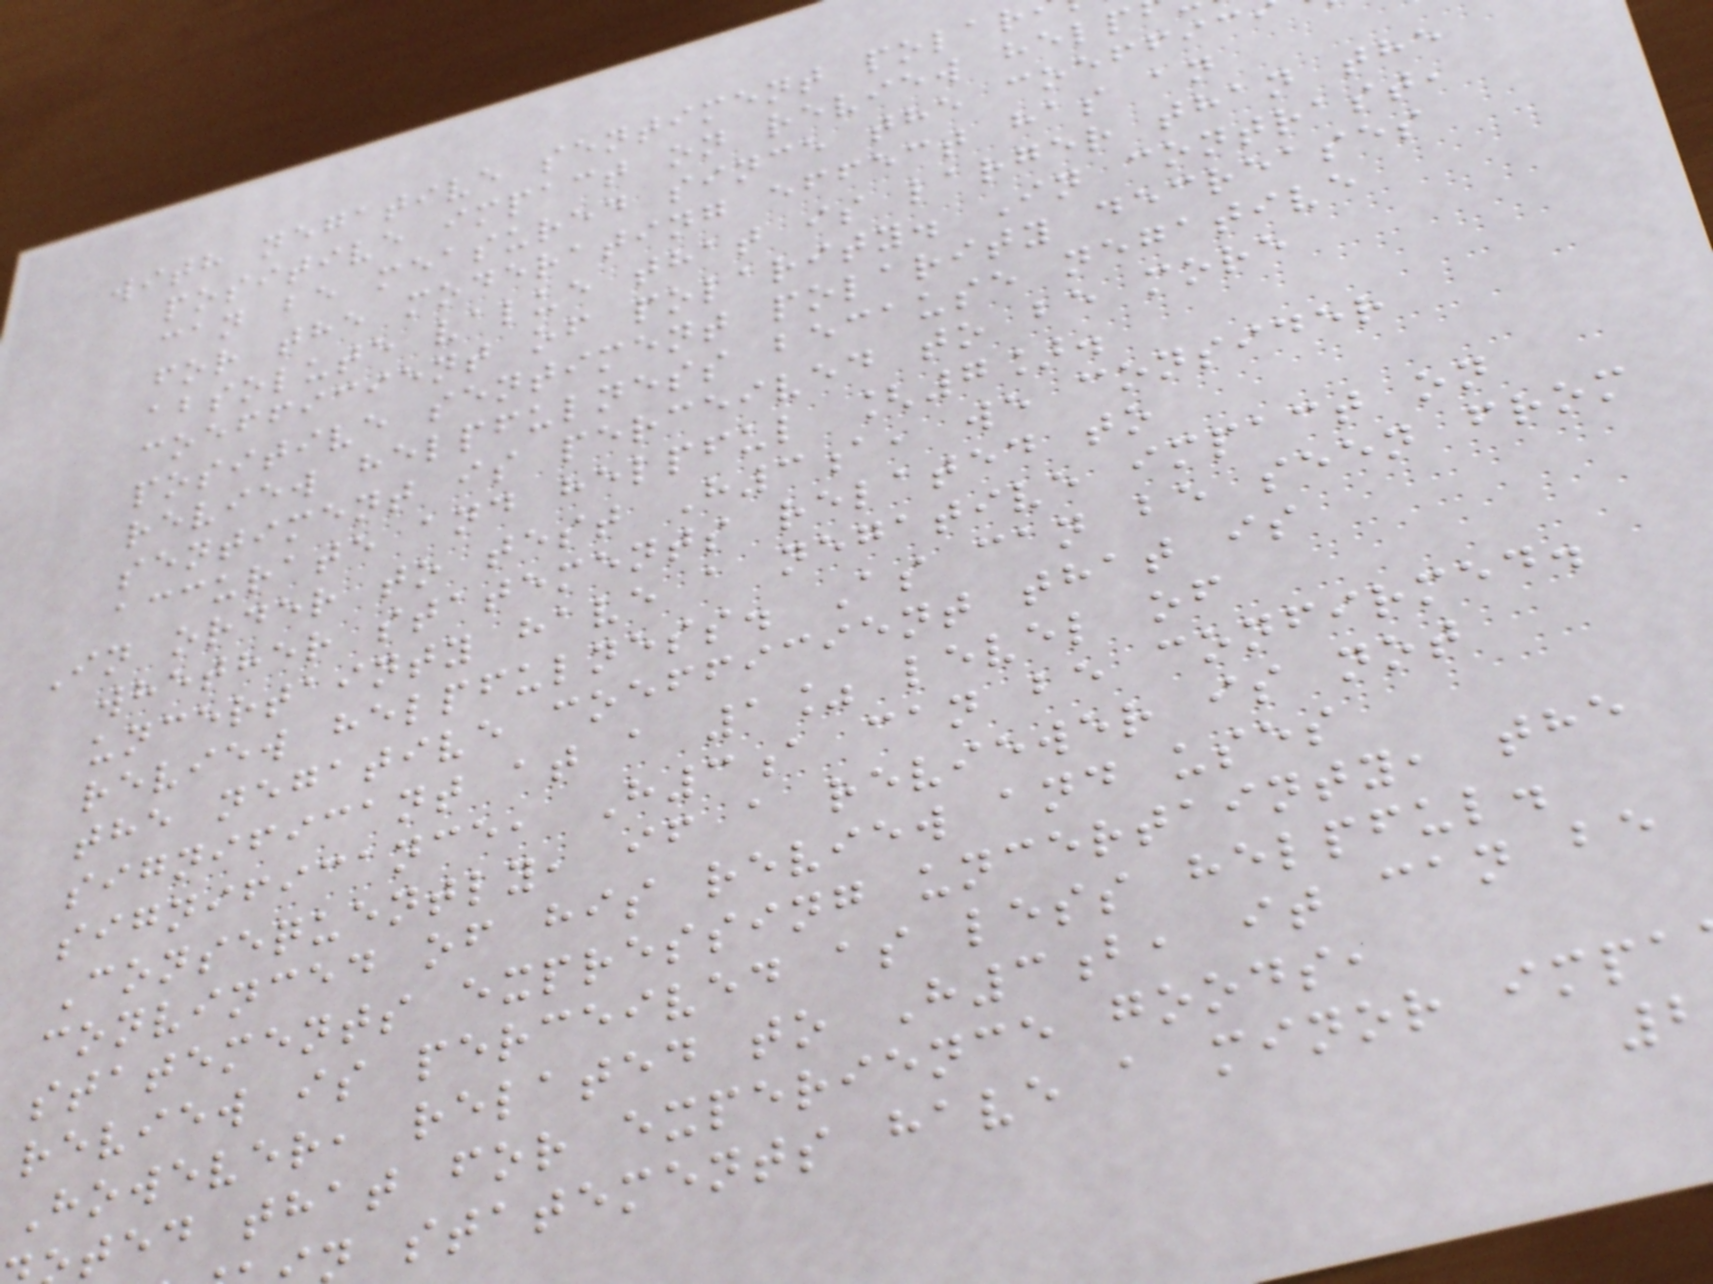with negative sentiment polar
positive impact on review help
can be measured since the coeffic
for the moderating effect has an
absolute value that is larger than the
coefficient of polarity. In contrast,
positive sentiment polarity decreases
review helpfulness because negative
sentiment is perceived to be more
accurate and helpful [7].
In order to test H3a, we consider
whether statements related to
uncertainty have a negative impact on
review helpfulness. As can be seen from
the negative coefficient that is
significant at a 1% level of
significance, H3a can be confirmed.
Consequently, if a reviewer is not
convinced of his review and uses
statements expressing uncertainty, the
review is perceived as less helpful.
However, related to H3b, it can be
ted that for experience goods,
statements have a minor impa
